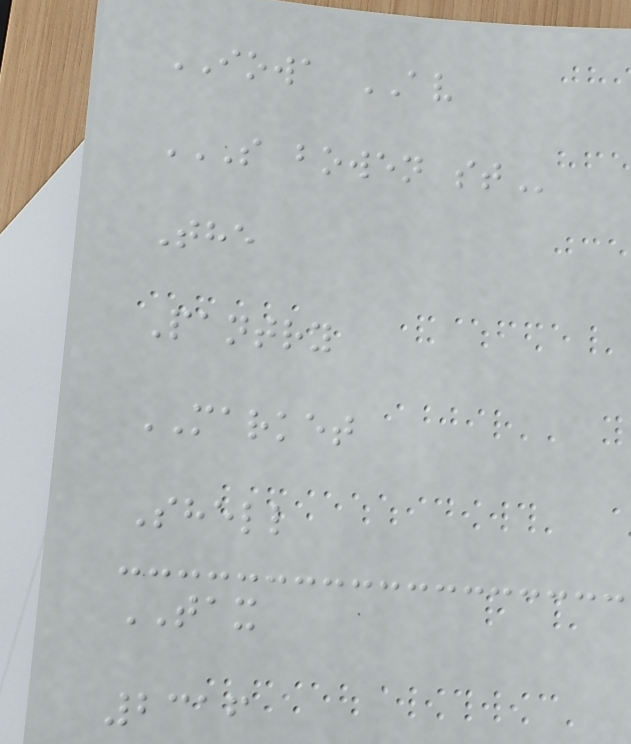IOWA AV
S BOWEN ST
The
Pantry
MARKET
Shell
TAX
2316
